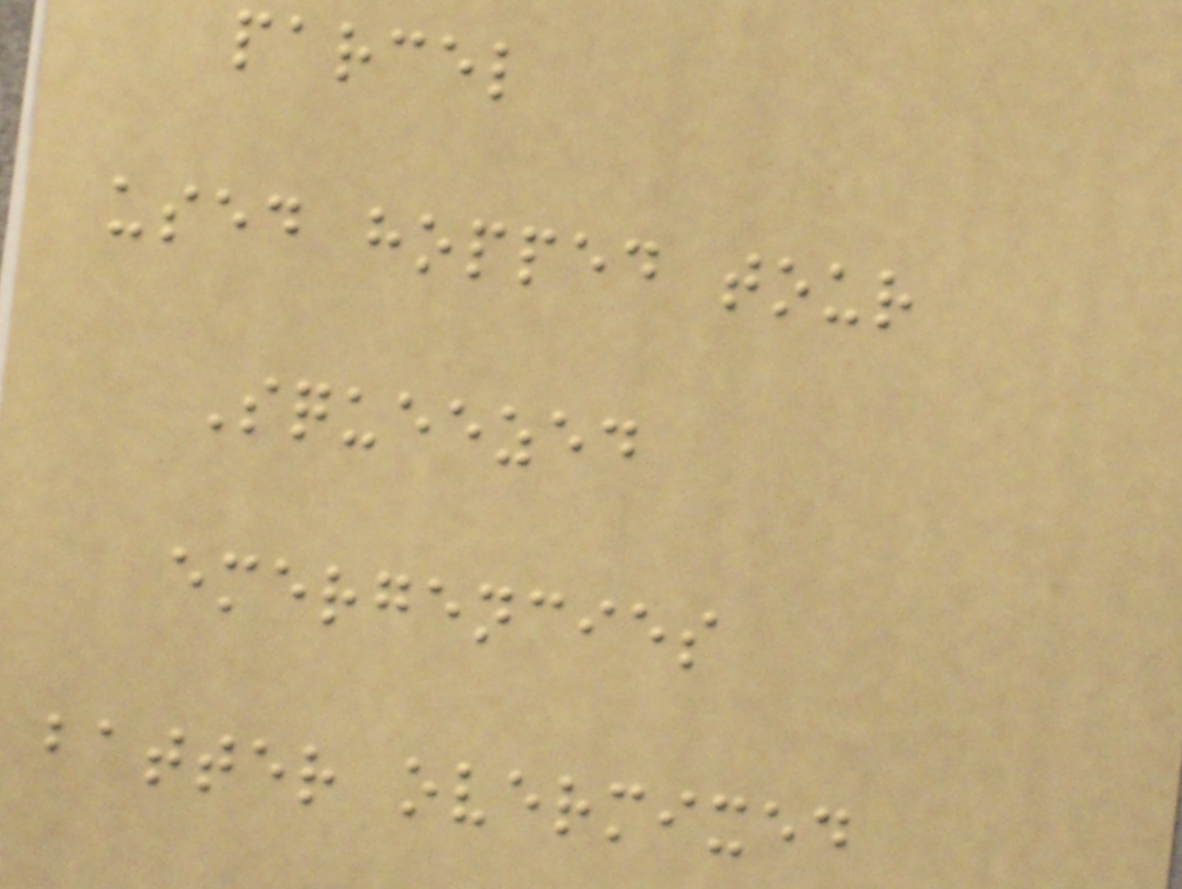parcel
used hopped tour
Squeezed
emergencies
batter overmixed
